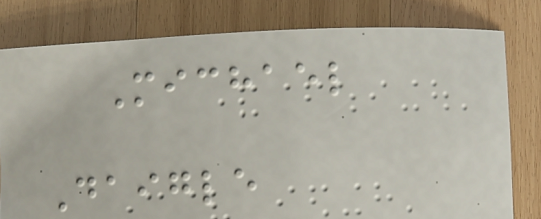Michael
Daigle
